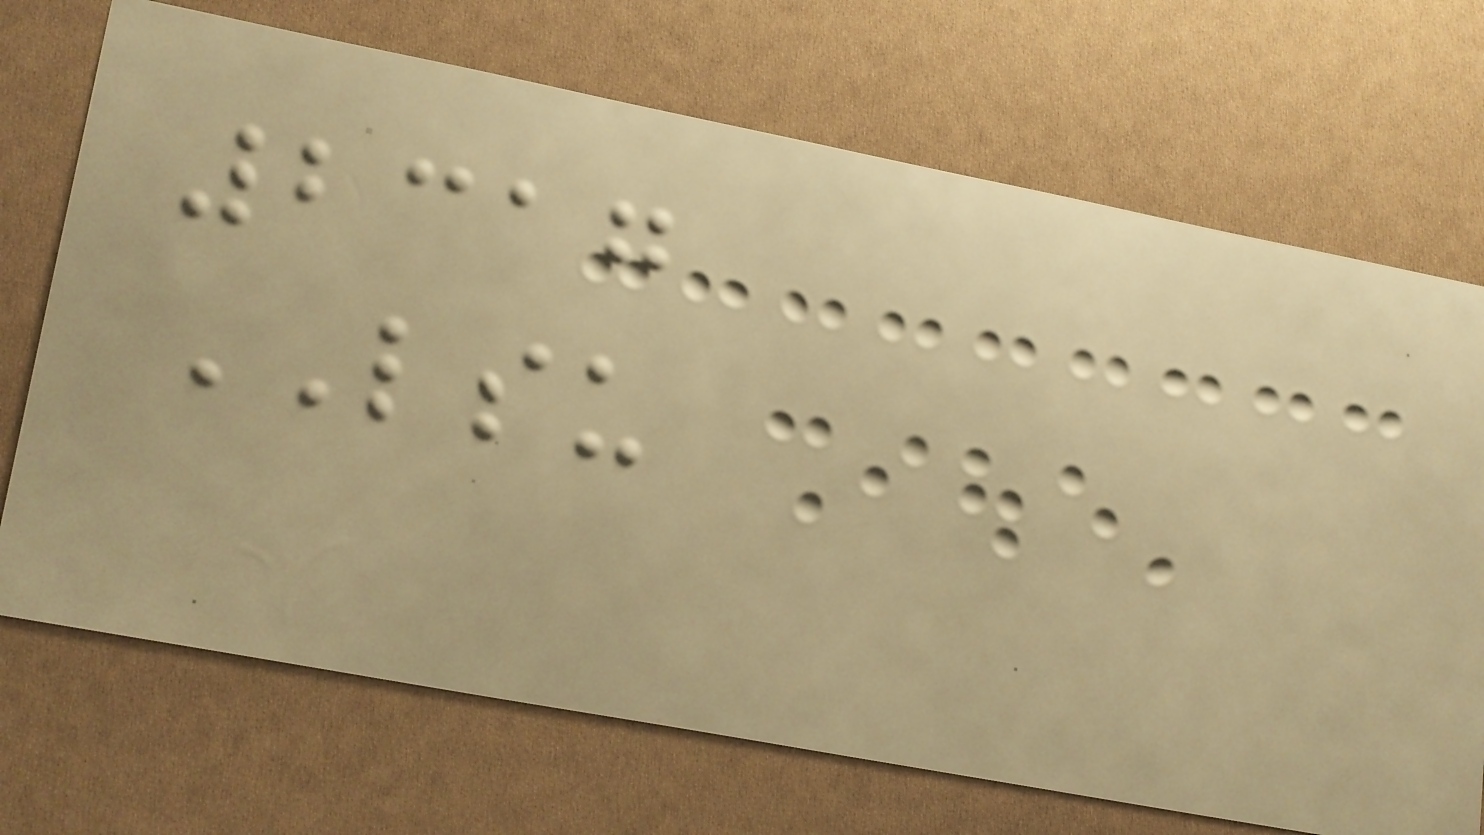2317
LSU
